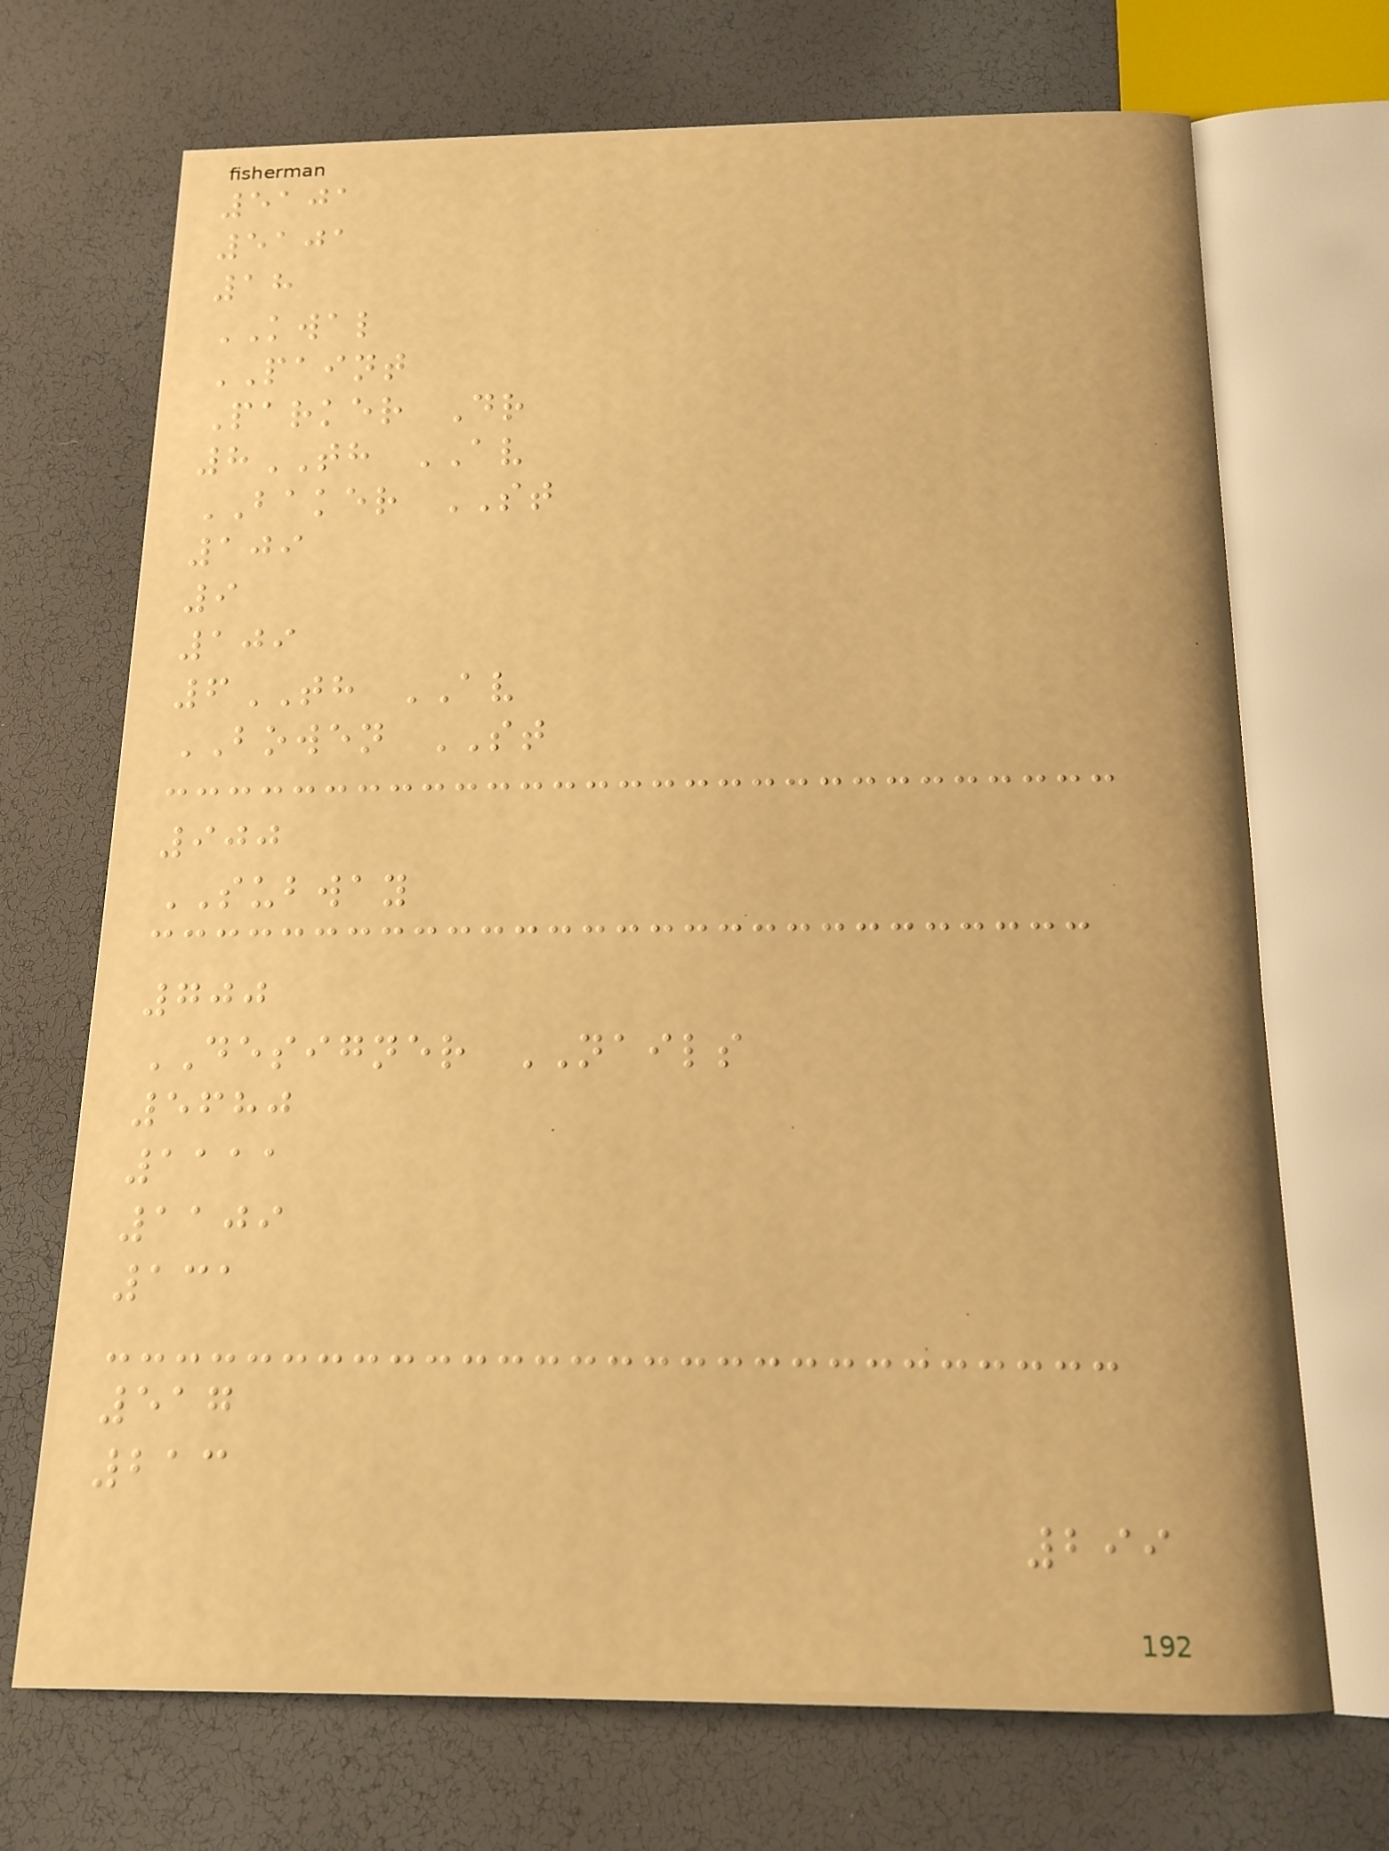5101
5101
18
KWAL
PAINT
Parker Dr
8TH AV
BAKER ST
109
9
109
6TH AV
BOWEN ST
900
SUBWAY
700
DESIGNER NAILS
5680
1111
1109
131
517
213
299
